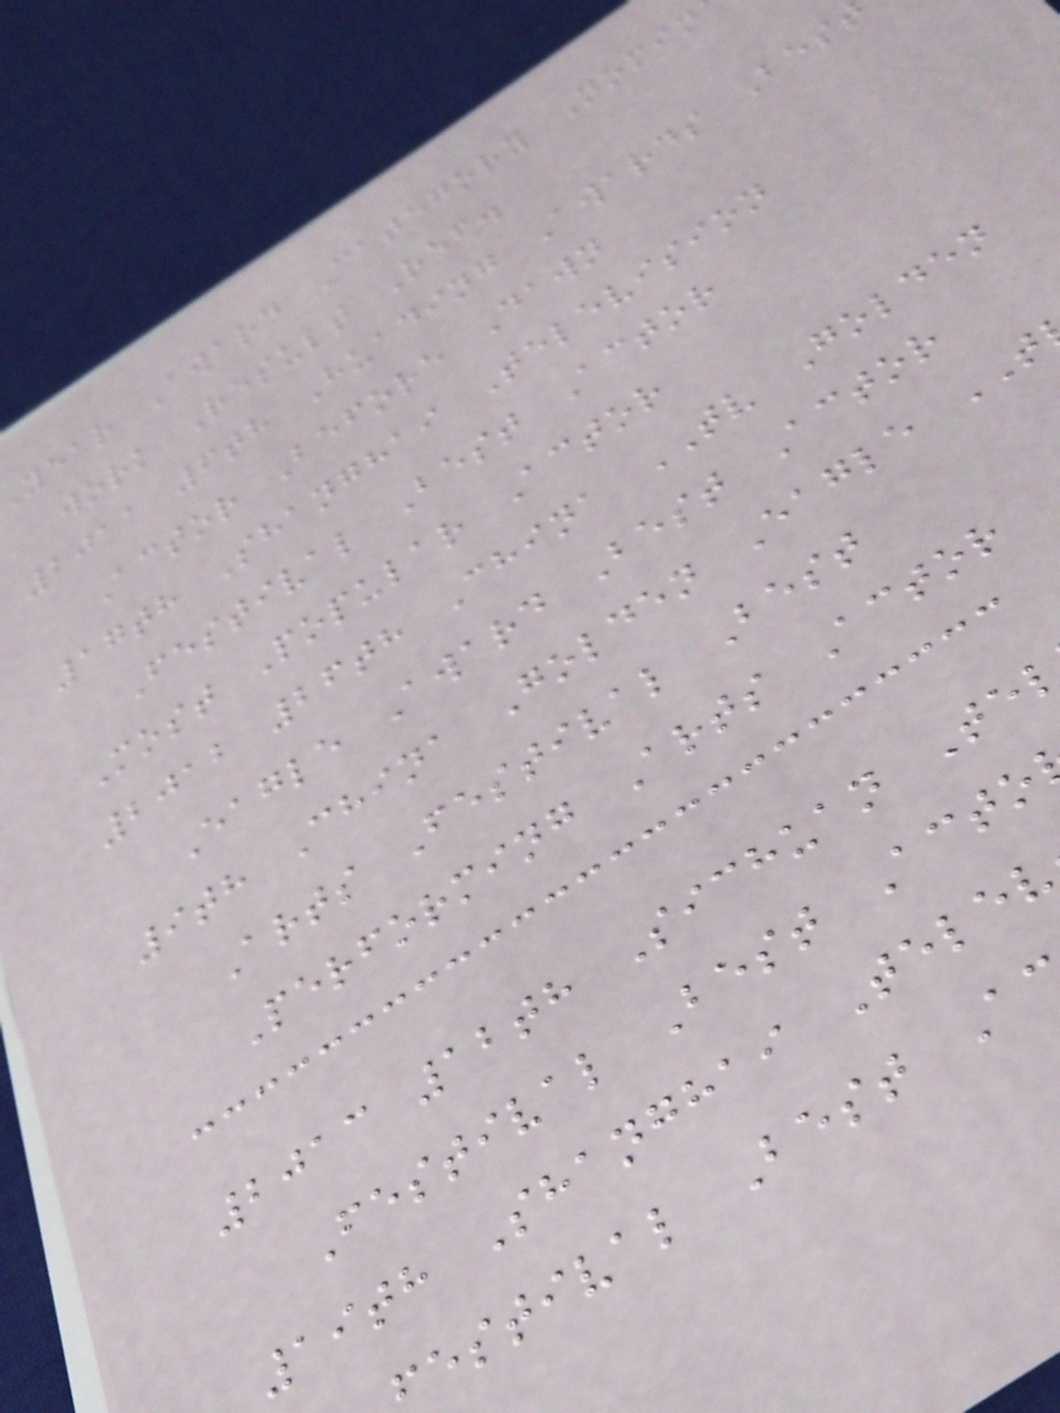year Award Category Nomin
work Result Ref.
2011 6th Huading Awards Best
Actor Before Dawn
17th Shanghai Television
Festival Best Actor
Most Popular Actor
2012 26th China TV Golden
Eagle Award Best Actor
9th China Golden Eagle
Arts Festival Best
Performing Arts Actor
2013 12th Sichuan Te
Festival Best Acto
19th Shanghai Telev
estival Best A
